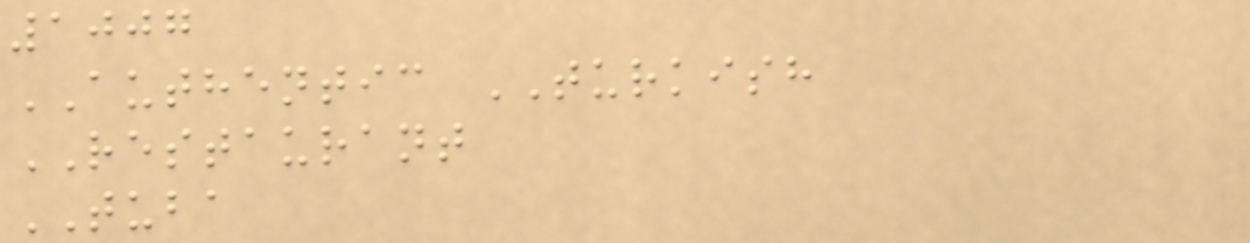1007
AUTHENTIC TURKISH
RESTAURANT
TUBA
